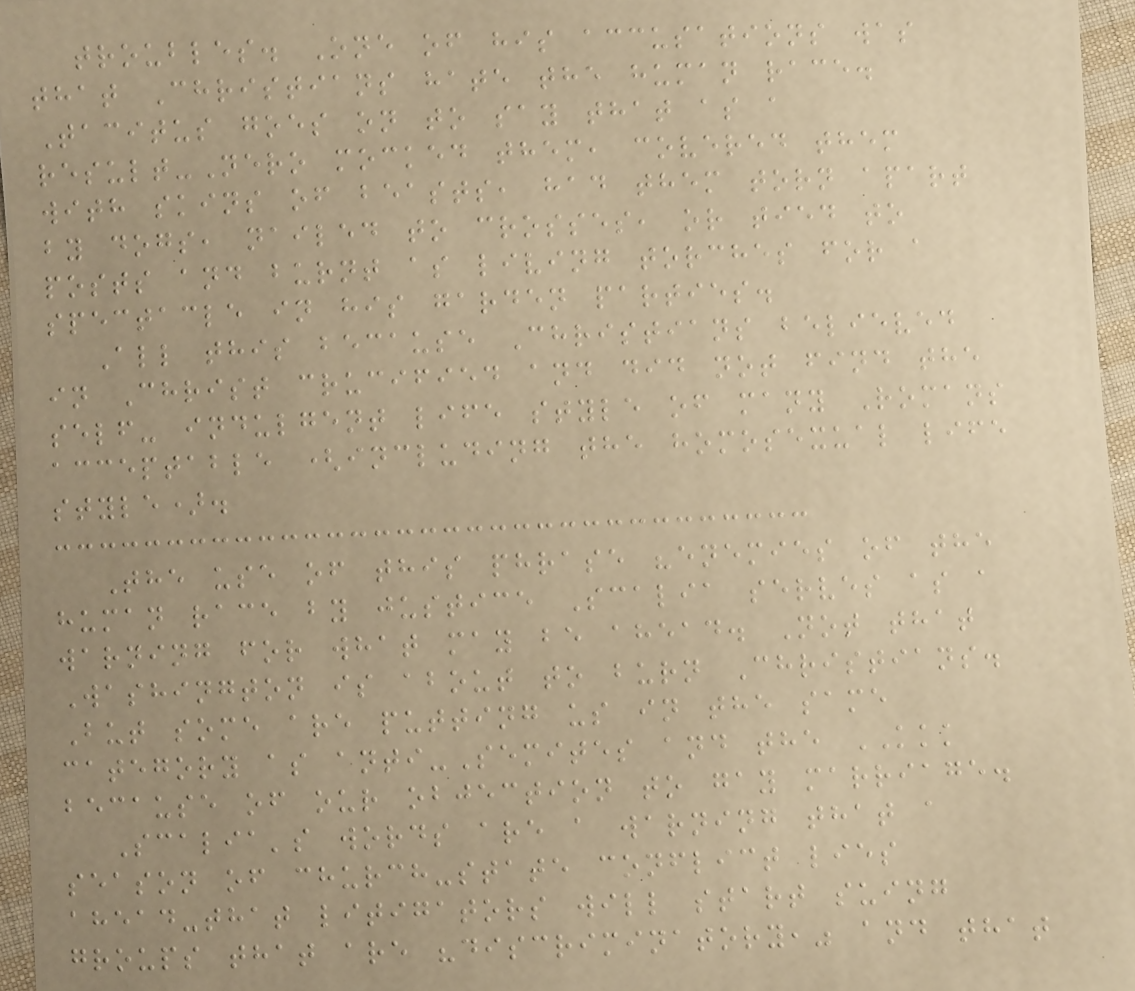troubles. One of his accusations was
that Christians hate the human race.
Tacitus goes on to say that as a
result-Nero mocked them, covered them
with skins of beasts, had them torn apart
by dogs, nailed to crosses, or tied to
posts and burnt as living torches for a
spectacle in his garden parties.
All this because Christians believed
in Christ crucified and did not find the
self- indulgent life style of many Romans
acceptable (including the homosexual life
style).
The use of this phrase "enemies of the
human race by justice Scalia serves as a
warning for what may be ahead. Not that
Washington is about to burn Christians.
But some are putting us in the same
category as anti-Semites and the KKK
because of our objection to gay marriage.
Scalia's words are a warning that a
season of church-state conflict lies
ahead-that litigators will start suing
groups that are "discriminatory," and that
